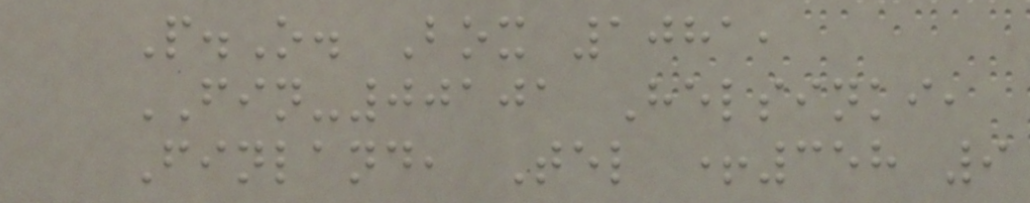P.O. Box 1081,
FIN-00101 Helsinki,
Finland, Tel +358 9
